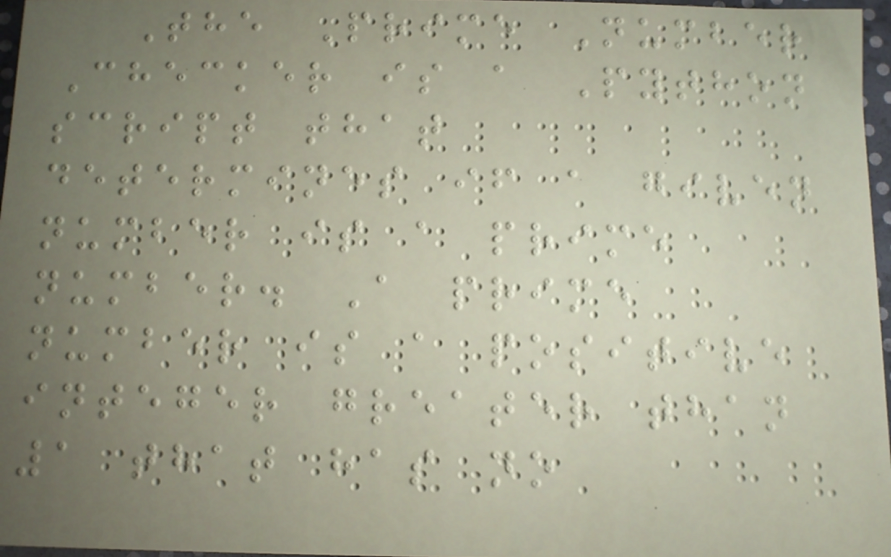The Prime Number
Checker is a Python
script that
determines if a given
number is a prime
number. A prime
number is a positive
integer greater than
1 that has no
